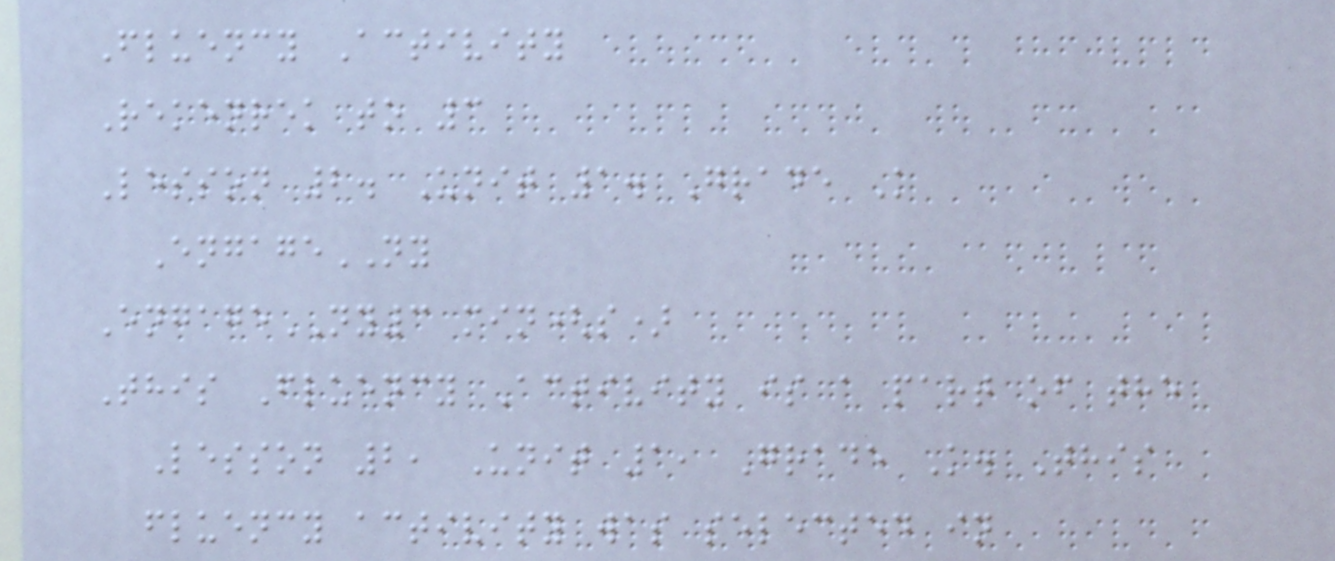Fluency Activity
Rekenrek to 3
Lesson 2. Unit 1. Grade K
EngageNY
EngageNY3 min(s)
This Fluency Activity is a part of the
Lesson 2, Unit 1, Grade K. This
fluency activity was selected in
